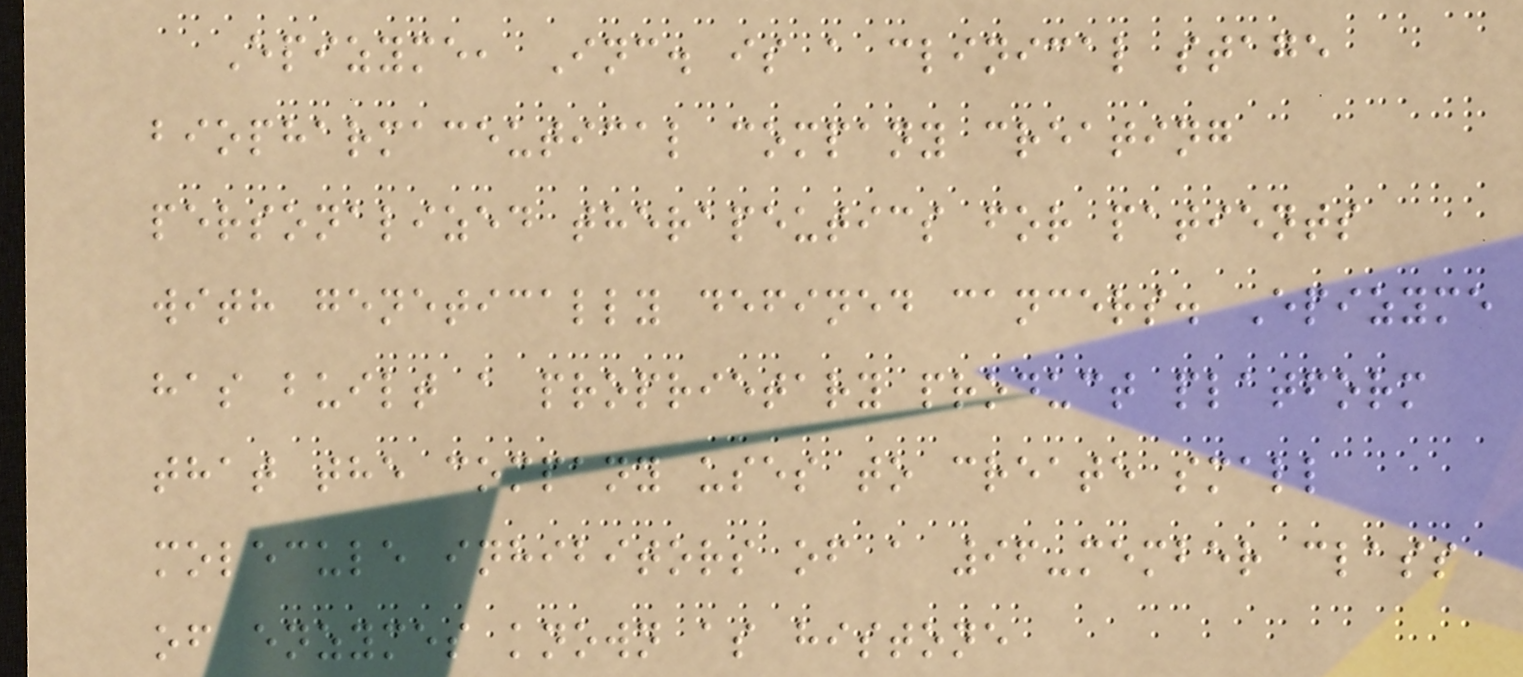Epizyme, Inc. is a clinical stage
biopharmaceutical company creating
personalized therapeutics for patients
with genetically defined cancers. Epizyme
has built a proprietary product platform
that the company uses to create small
molecule inhibitors of a 96-member class
of enzymes known as histone
